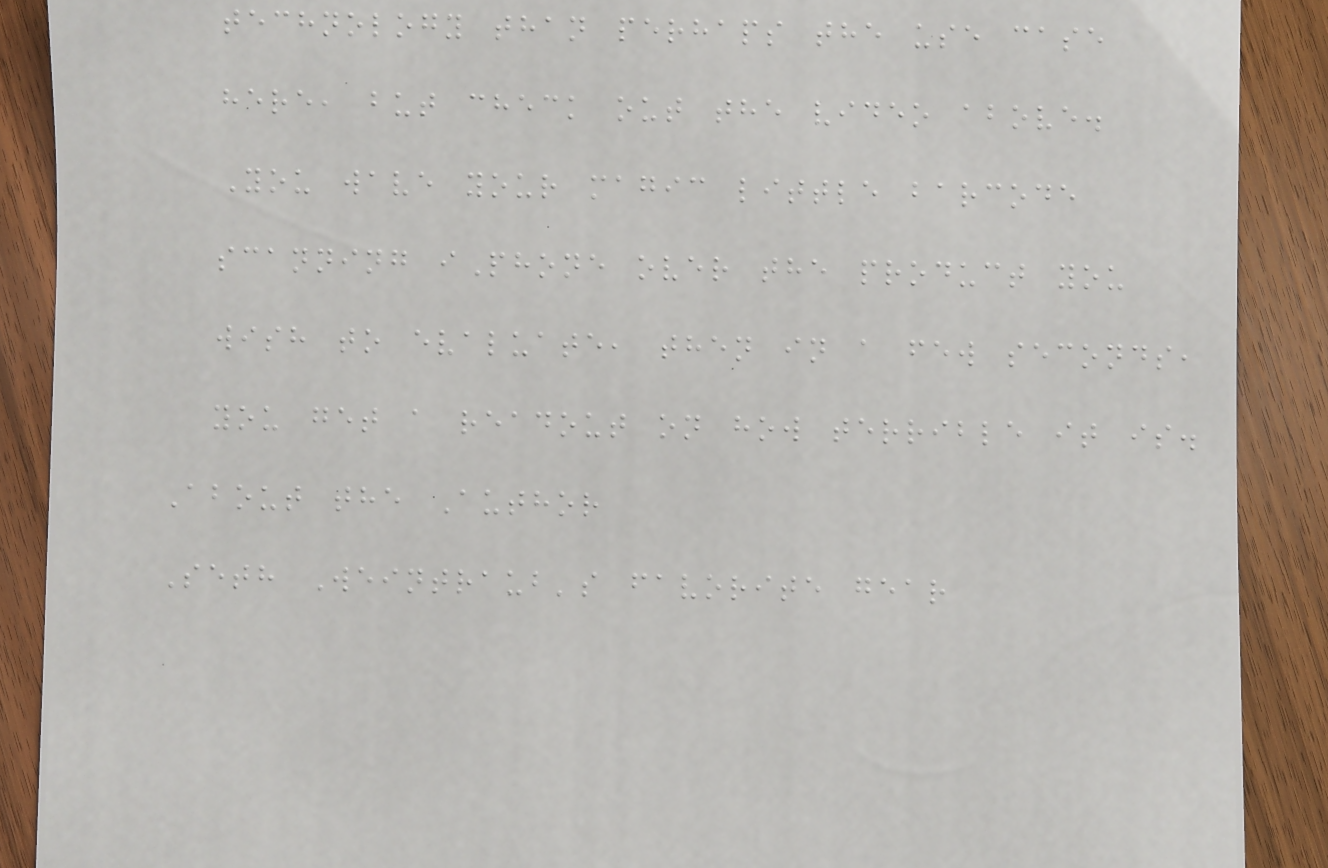technology than perhaps the use case
here, but check out the video above.
You wave your magic little barcode
scanning iPhone over the product you
wish to evaluate, then in a few seconds,
you get a readout on how terrible it is.
About the Author
Seth Weintraub's favorite gear
